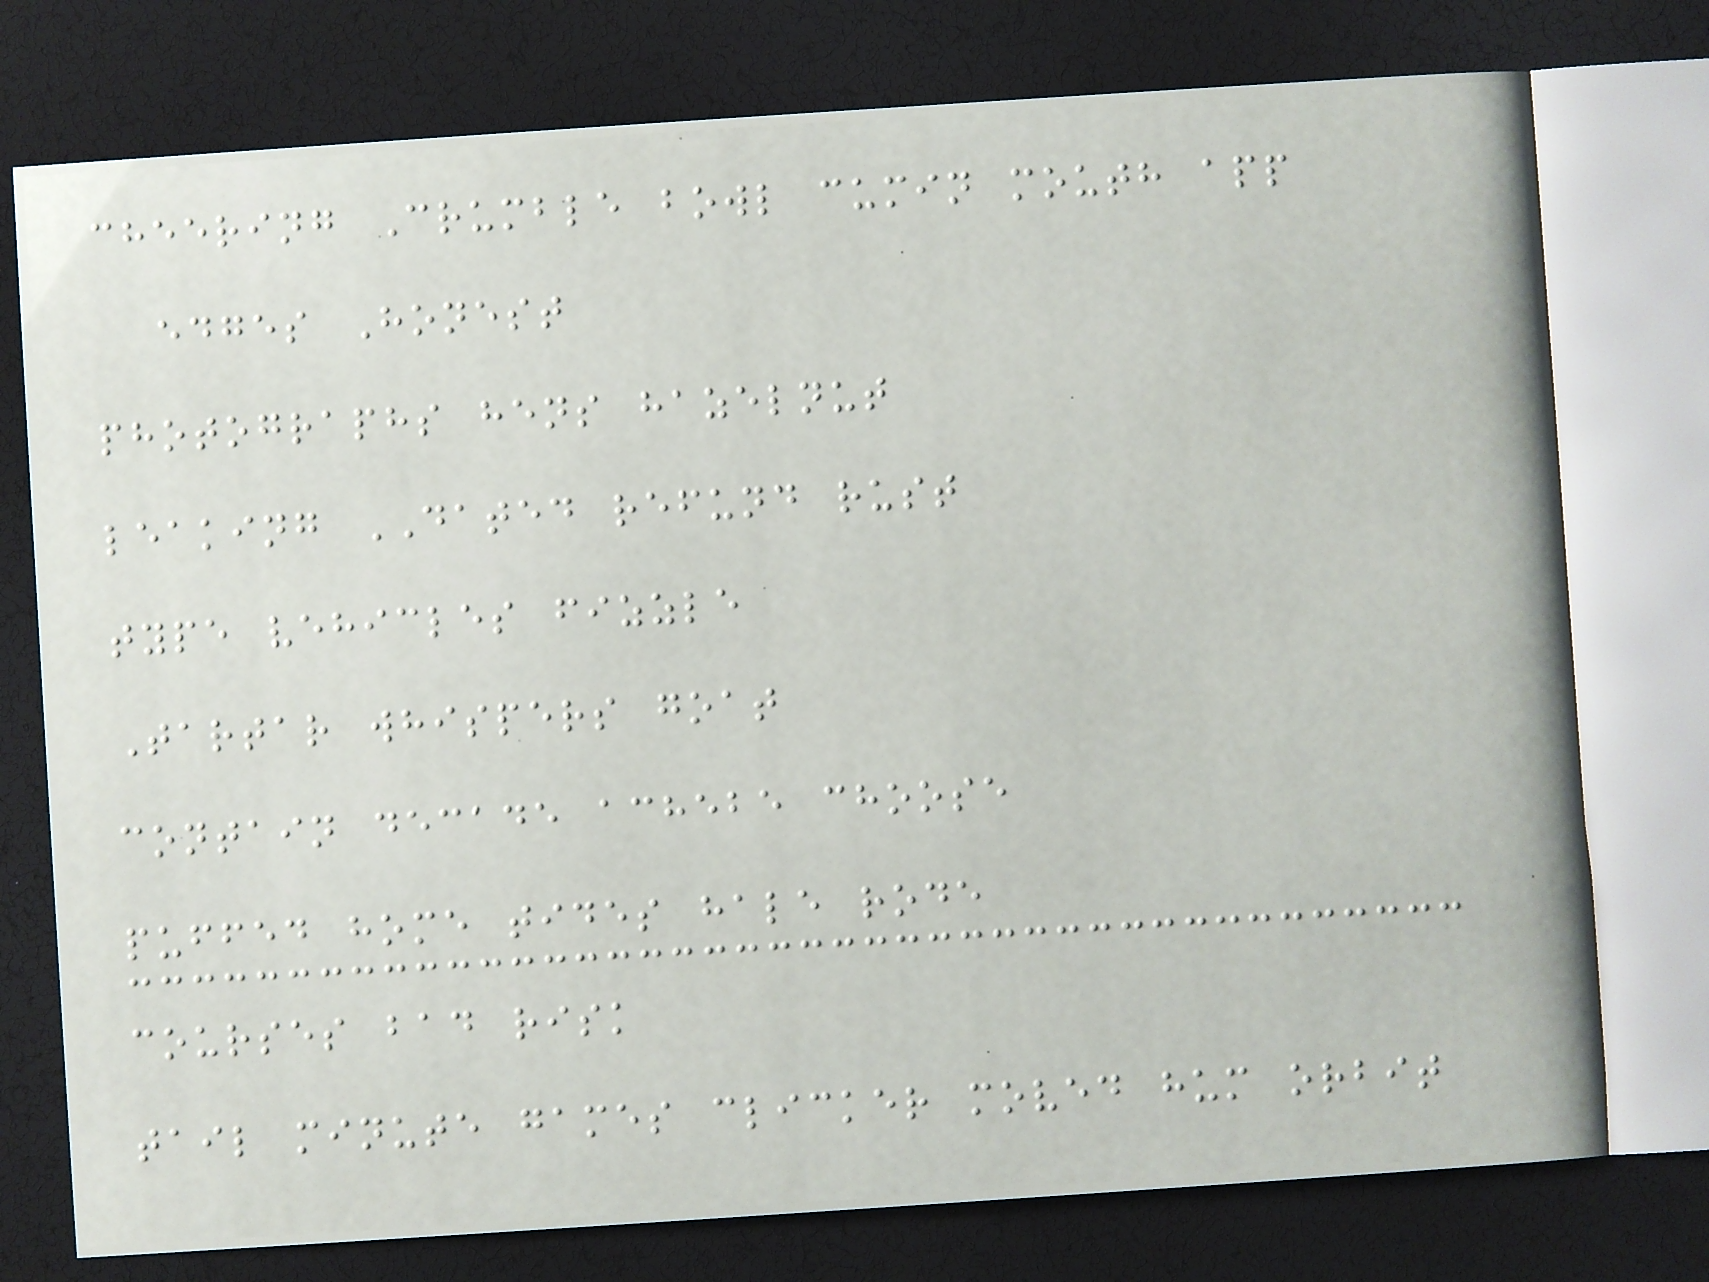cheering Crumble bowl cumin mouth app
edges Honest
photographs hens hazelnut
leaking DATED refund rust
type vehicles fizzle
Tartar whispers goat
contain decade achebe choose
puffed home tides hale rode
courses bad risk
tail minute games clicker moved hum orbit
